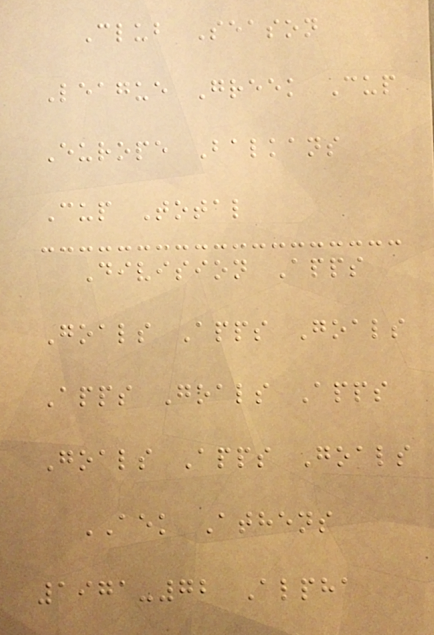Club Season
League Greek Cup
Europe Balkans
Cup Total
Division Apps
Goals Apps Goals
Apps Goals Apps
Goals Apps Goals
AEK Athens
1971-72 Alpha
